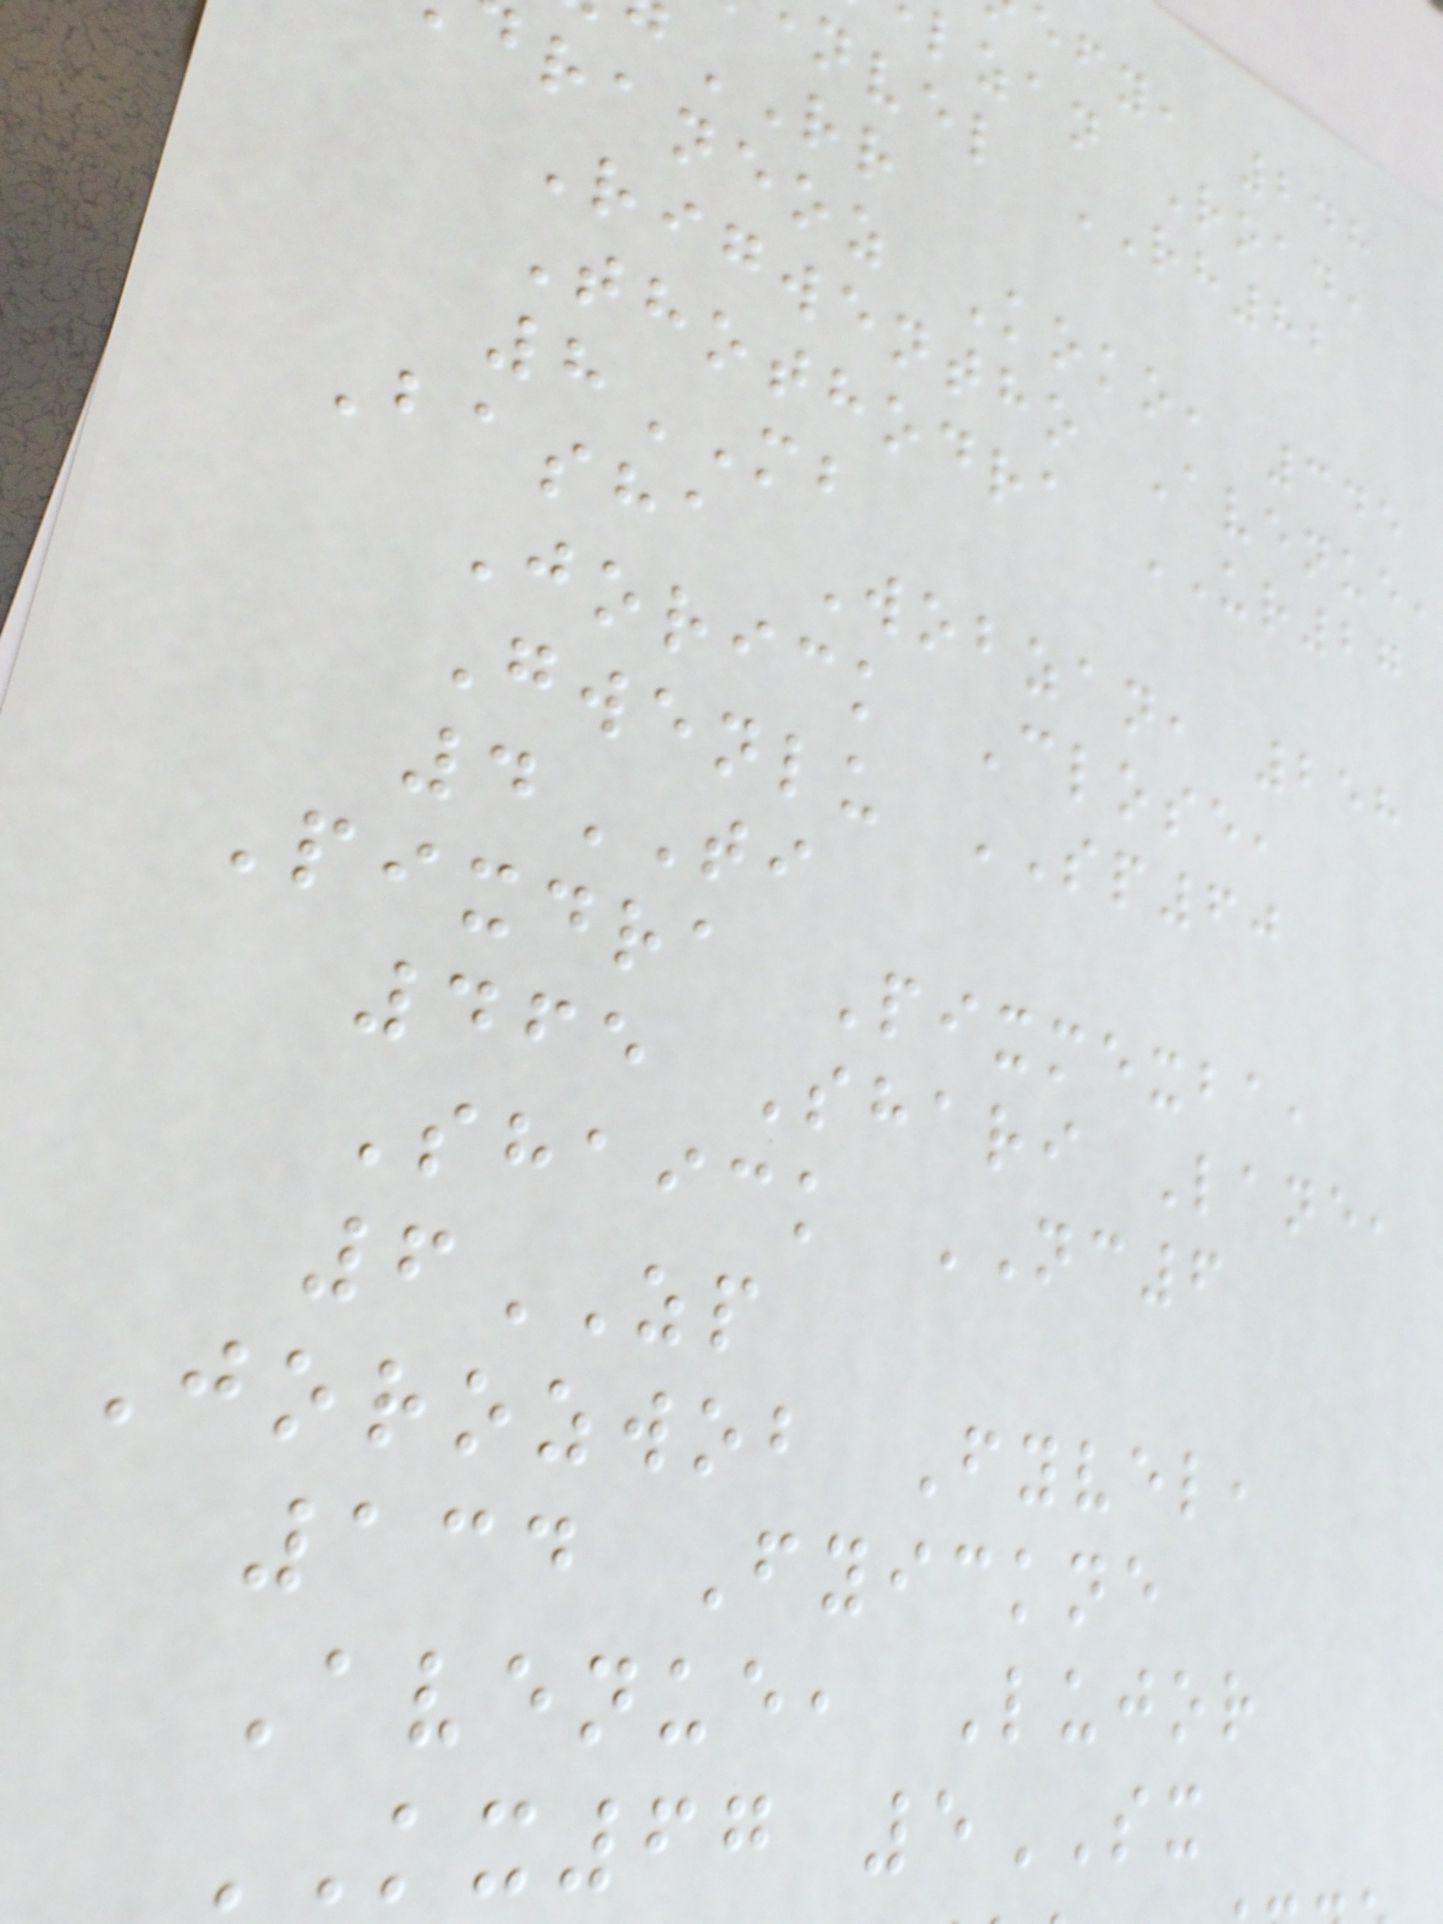efy, 248
lzan Road,
nvel RH82
RR
raneoz Koko, 345
Rigwentho Avenue,
Thothodra UR27
8MB
Basha Wobzan, 258
Jorick Close,
Gwenlu SP60
4TI
Pixdra Pixmexba,
465 Shari Lane,
Shaick NC6
6ZP
Jorozwob Fyvel,
134 Fyickne
Avenue, Lujor
KX67 5SX
